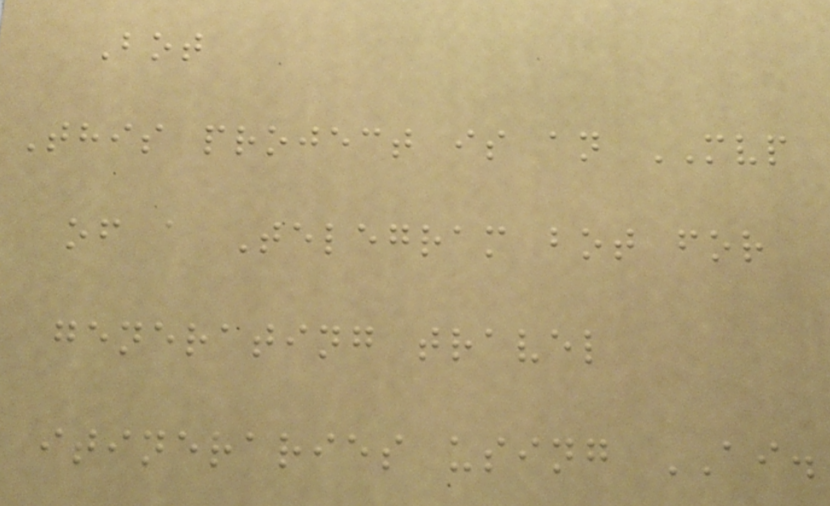Bot
This project is an MVP
of a Telegram bot for
generating travel
itineraries using AI.
